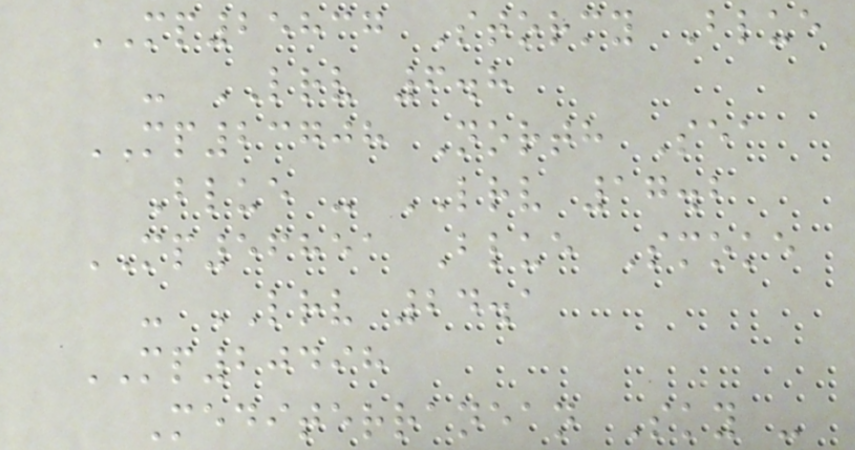MP25837 Stormy Blue
- LRV 6.8
MP23708 North Sea
Blue - LRV 17.2
MP56851 Blue Smoke
- LRV 24.1
MP20498
Mediterranean Sky -
